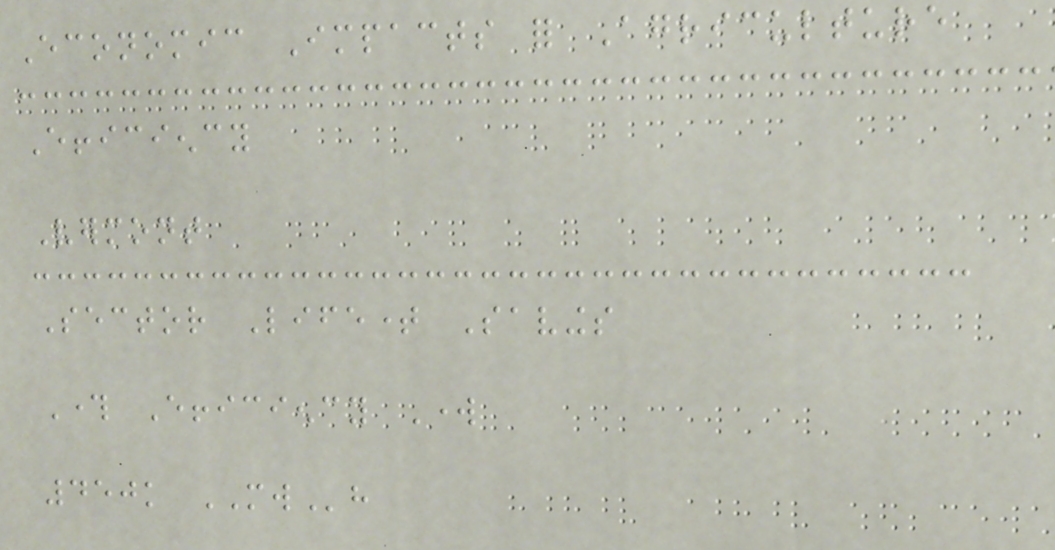Economic Impacts for Agriculture
Efficiency
Vermont
Sector Lifetime Savings
Through Efficiency Work
450k MWh
